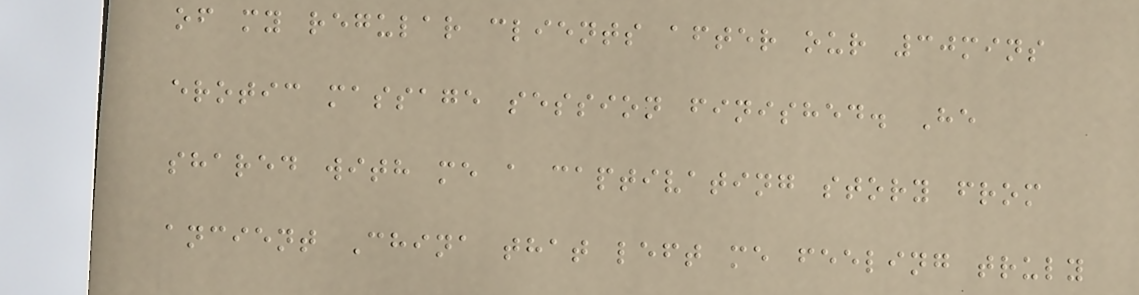of my regular clients after our 30mins
erotic massage session finished. He
shared with me a captivating story from
ancient China that left me feeling truly
